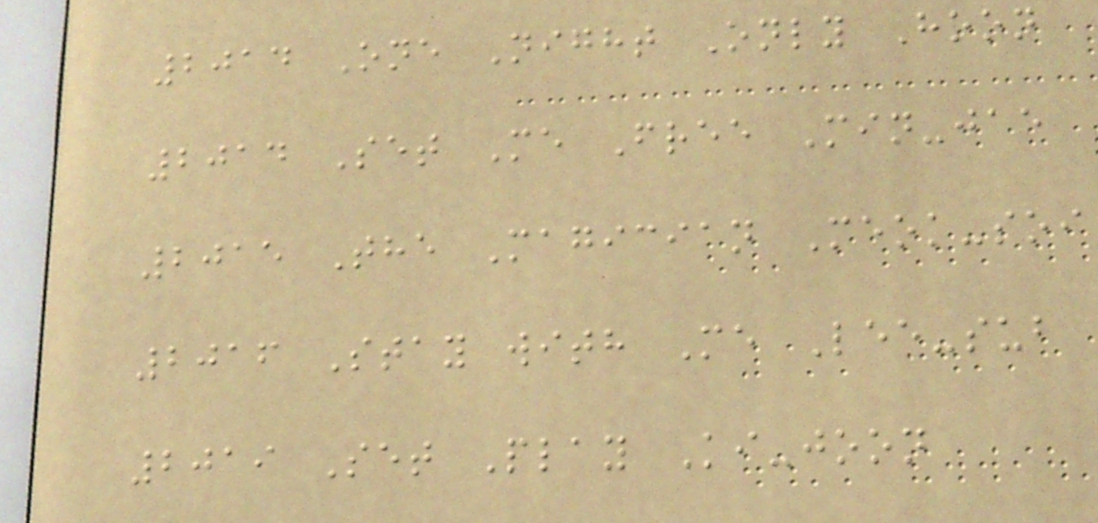2014 One Night Only Hoon
2014 Set Me Free Min-jae
2015 The Magician Meok-soi
2016 Stay with Me Lee-sub
2019 Set Play Ki-joon
